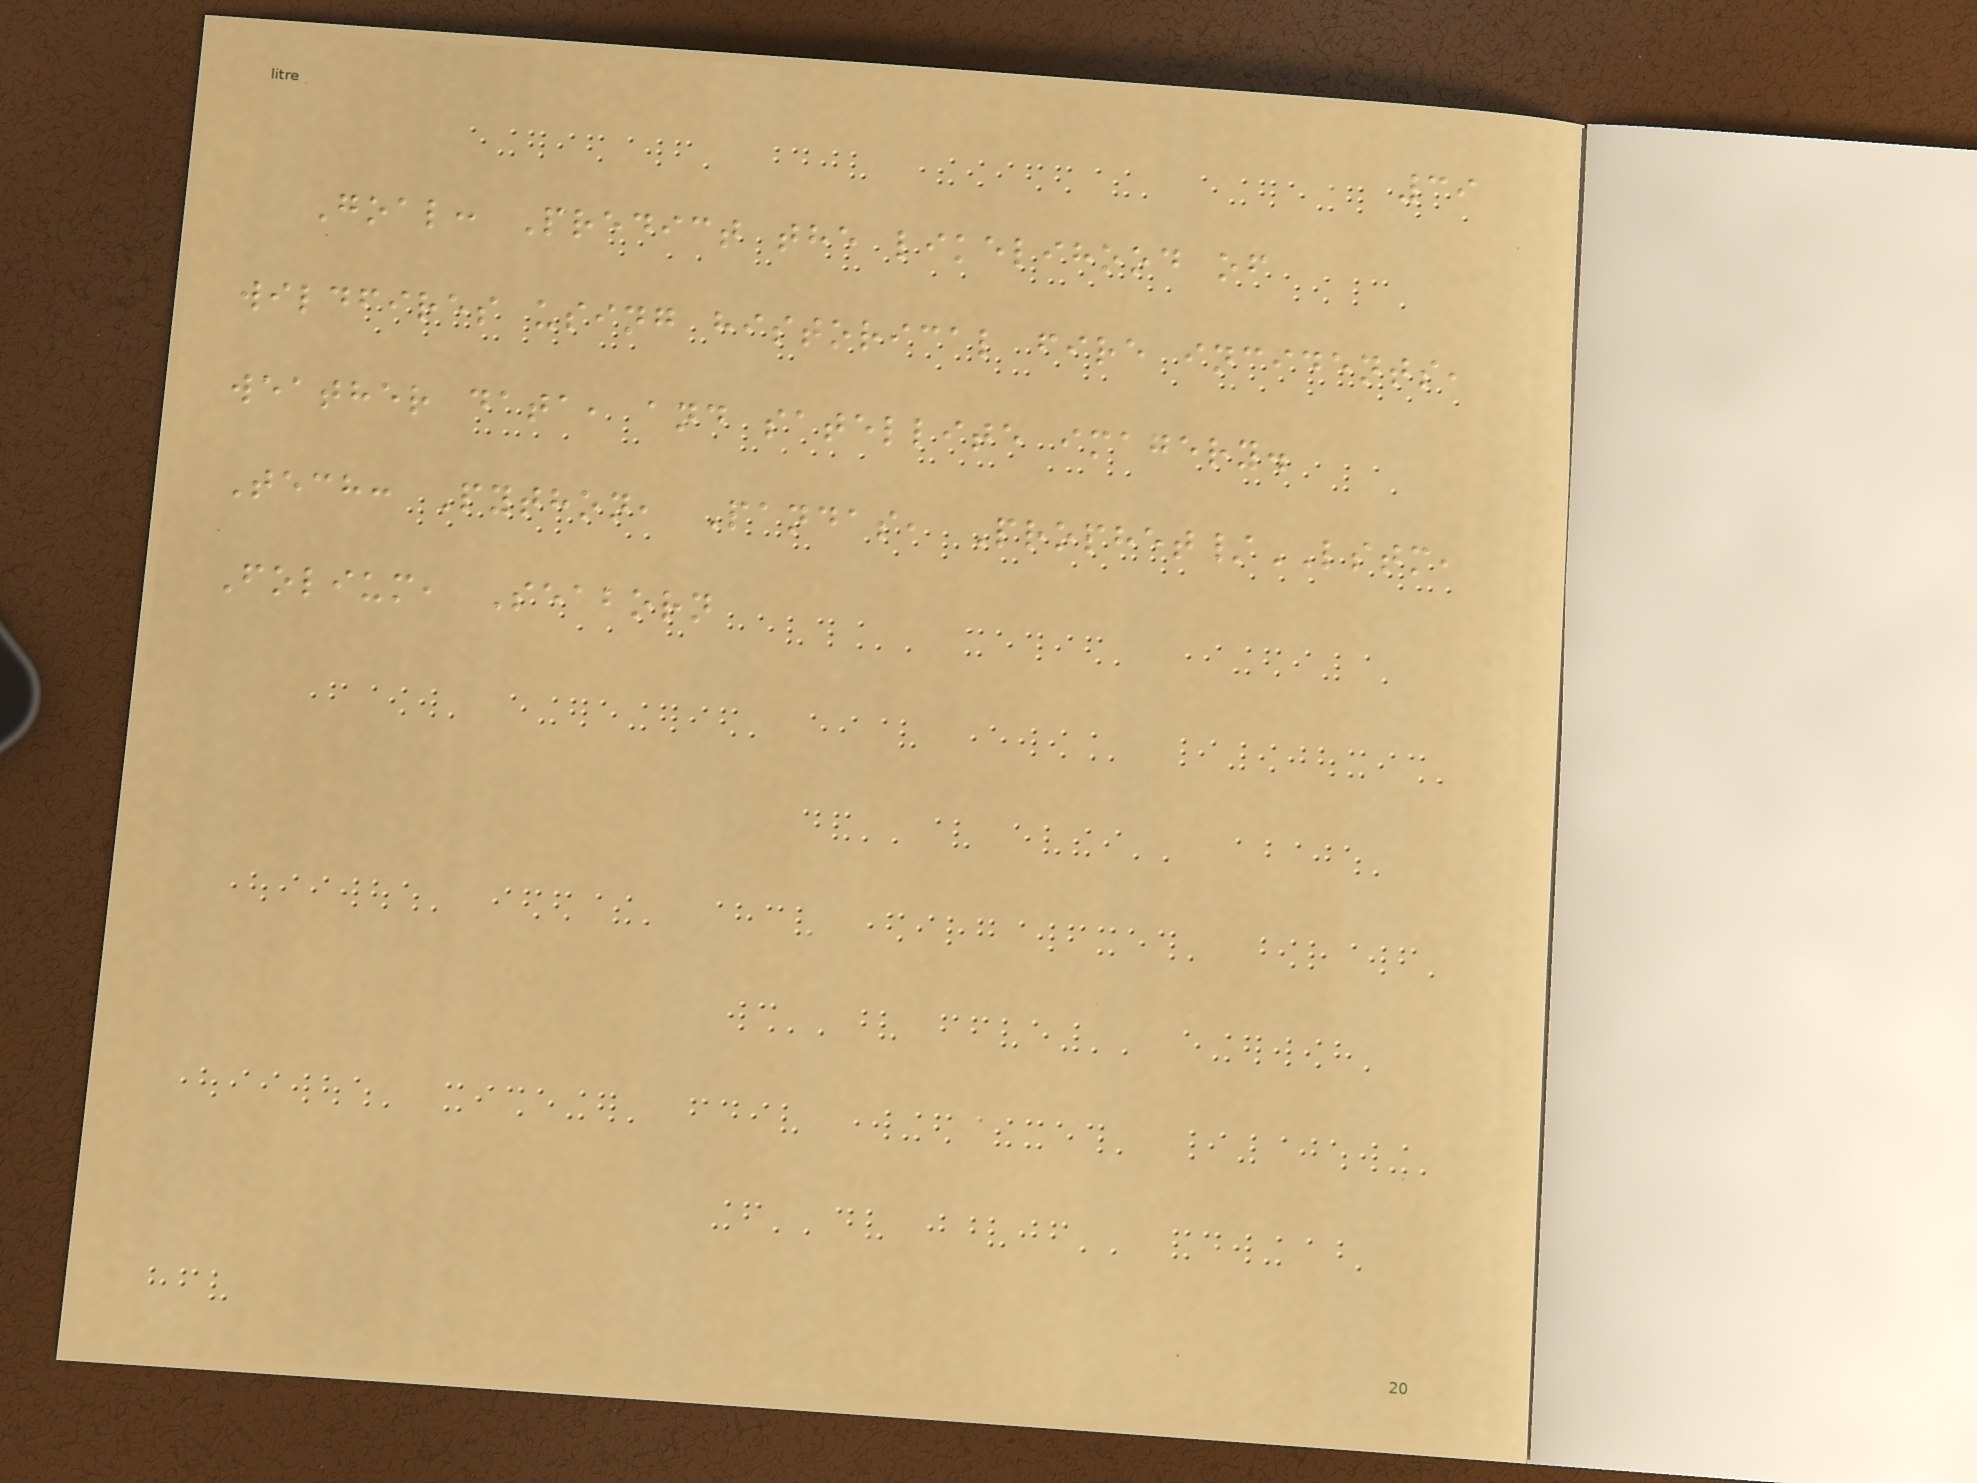39
Goal: Predict the likelihood of
wildfires using historical fire incidents,
weather data, and satellite imagery.
Tech: Python, Pandas, Prophet/LSTM,
Folium, Seaborn
